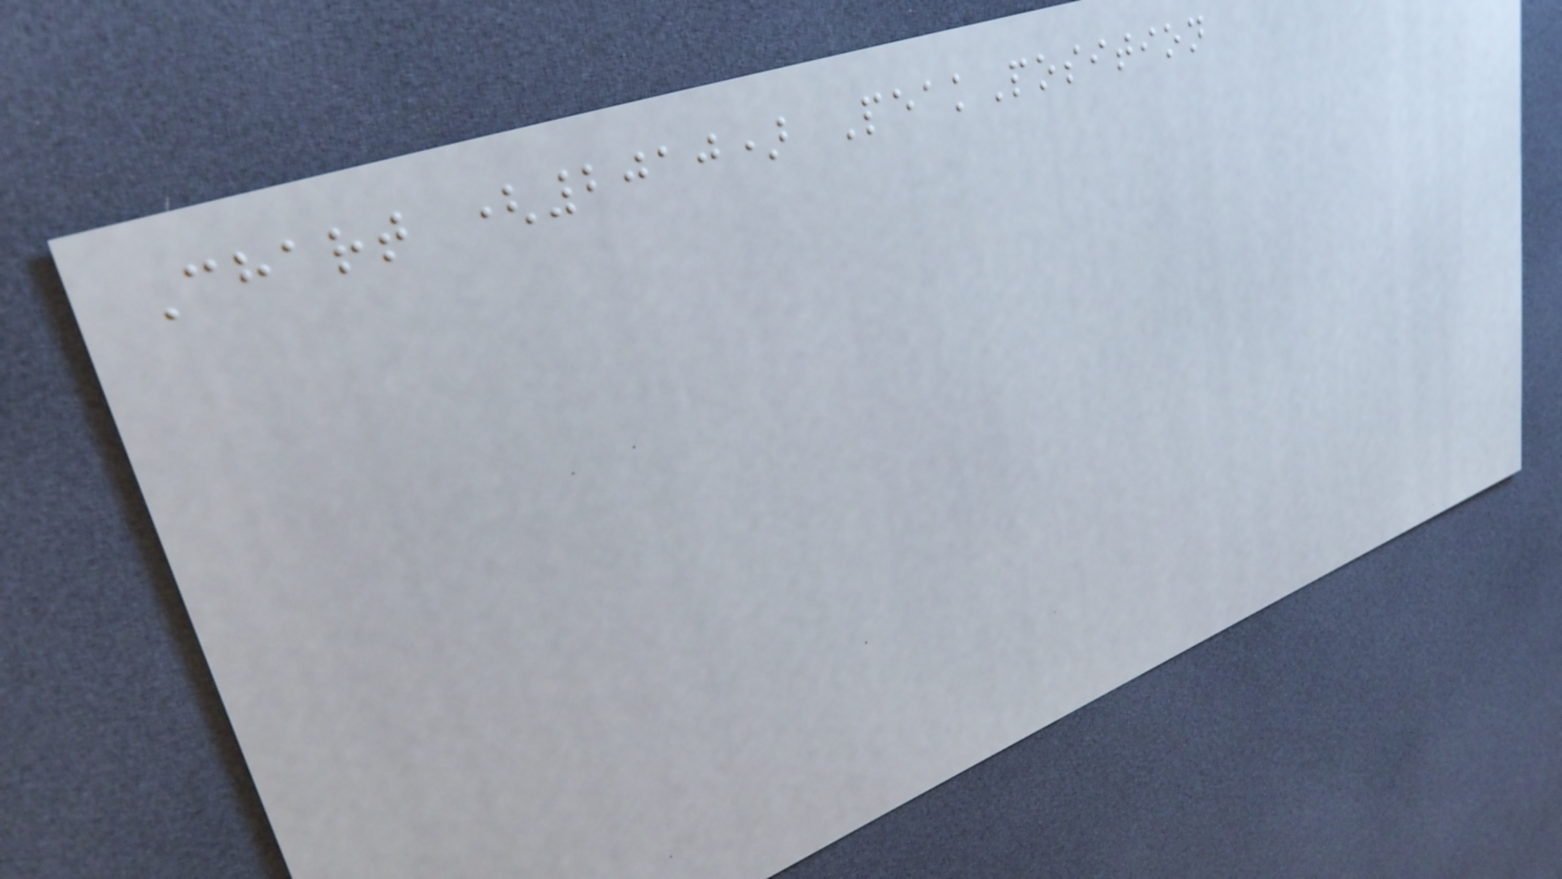Chart (2010) PeakPosition
